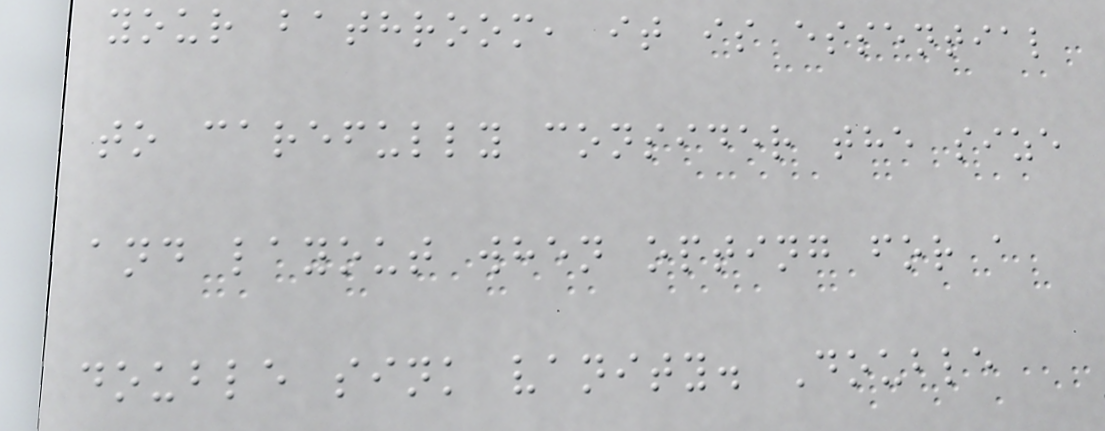your bathroom, it is essential
to carefully consider the size
and layout when opting for a
double sink vanity. Double
